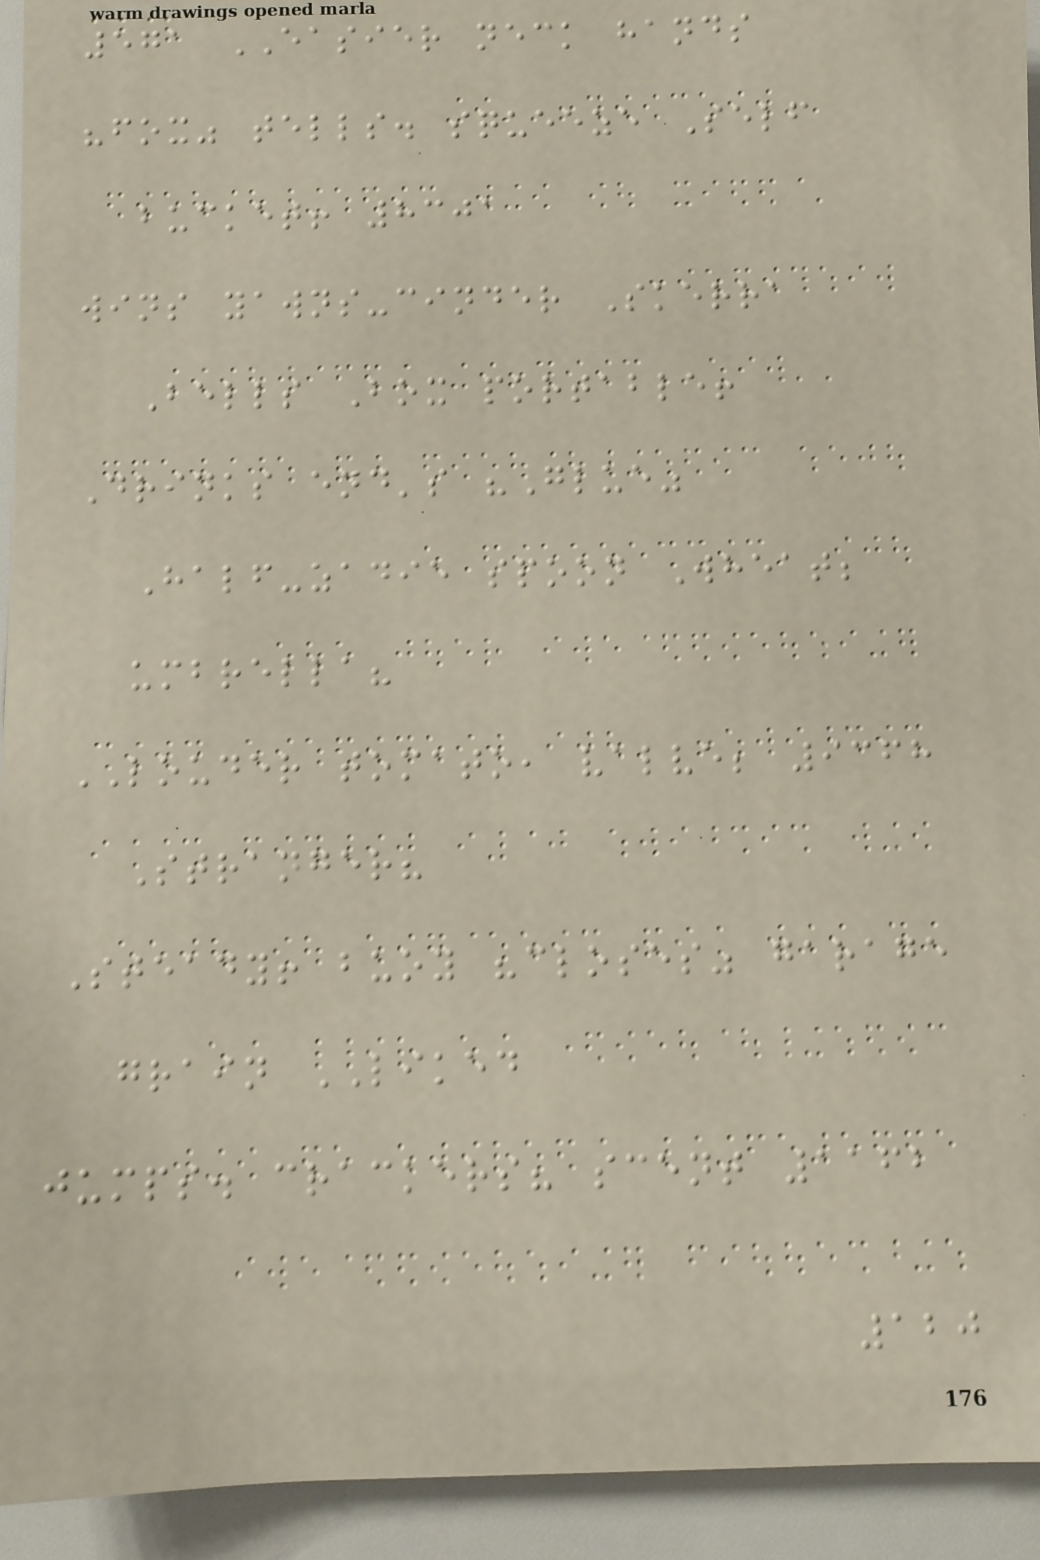571 EASIER neck hands
"fox" tells. squeeze Self
bucket! 8301
wins yawns-cinder Skerra
Bells Box portable!
Drinks end's "Glue"
Half-zadie spoon Wheat;
umbrella?
LOUDER tomato, valve; 9368
Stranger?
Steady! buoy "closes" garage
grain LIKED
jumps. crackers? scent 1162
120
